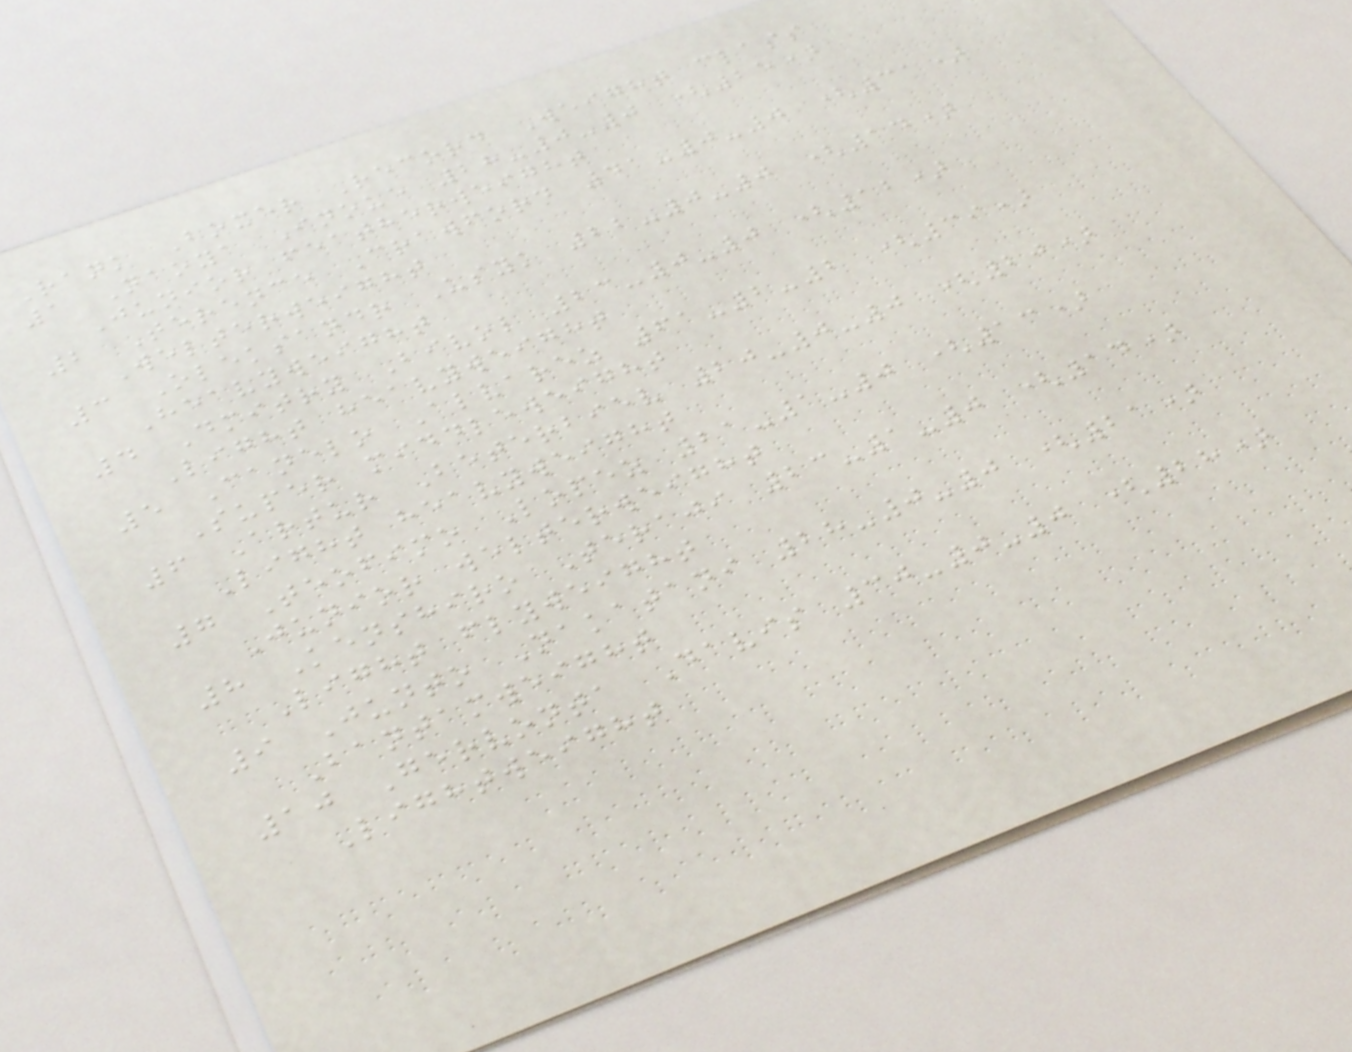Rank Boxer Record Weight class
1 Naoya Inoue 28-0-0 (25)
Junior featherweight
2 Terence Crawford 41-0-0 (31)
Welterweight
3 Oleksandr Usyk 22-0-0 (14)
Heavyweight
4 Dmitry Bivol 23-0-0 (12)
Light heavyweight
5 Canelo Alvarez 61-2-2 (39)
Super middleweight
6 Artur Beterbiev 20-0-0 (20)
Light heavyweight
7 Teofimo Lopez 21-1-0 (13)
Junior welterweight
8 Kenshiro Teraji 23-1-0 (14)
Light flyweight
9 Junto Nakatani 28-0-0 (21)
Bantamweight
10 Gervonta Davis 30-0-0 (28)
Lightweight
